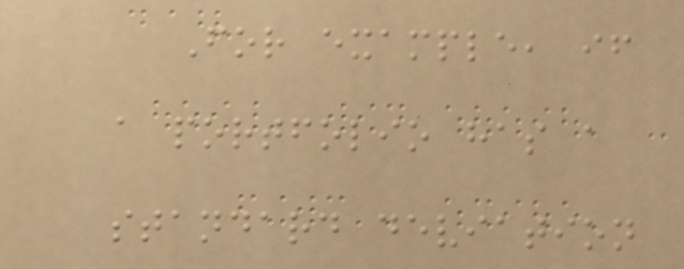For example, if
a portfolio has a
standard deviation
